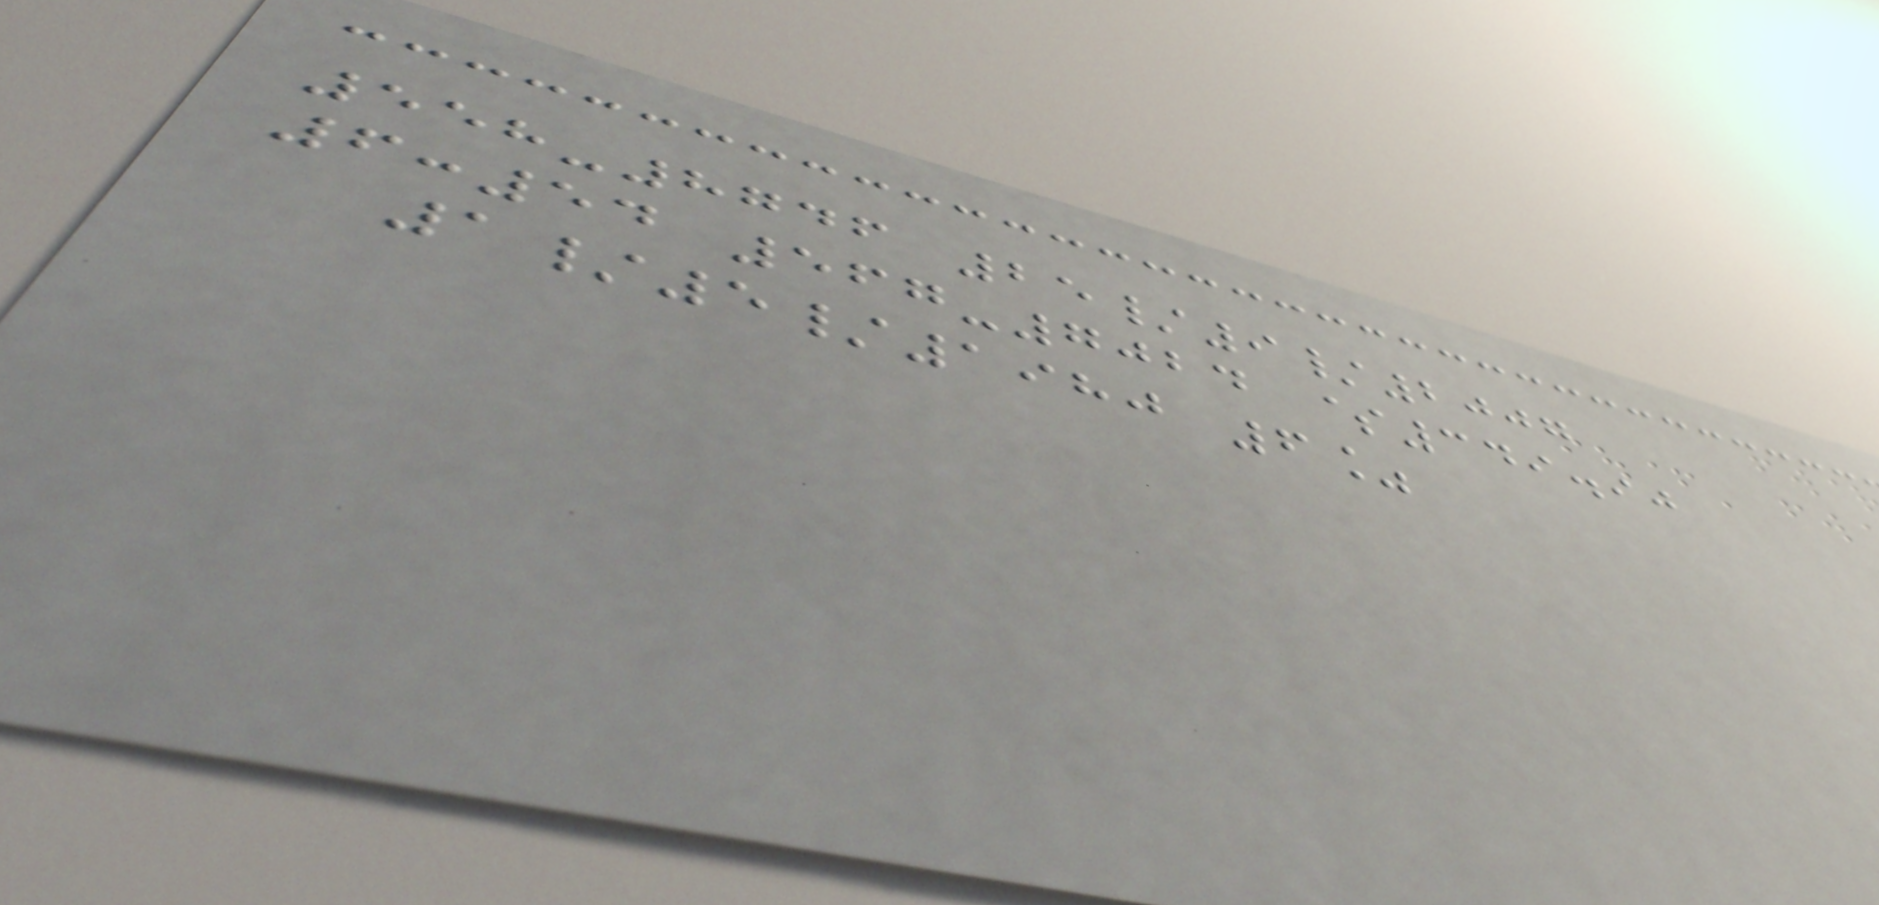558-8746 25/9/2007
6:54 567-7024 $349.90
1/5/1980 6%
